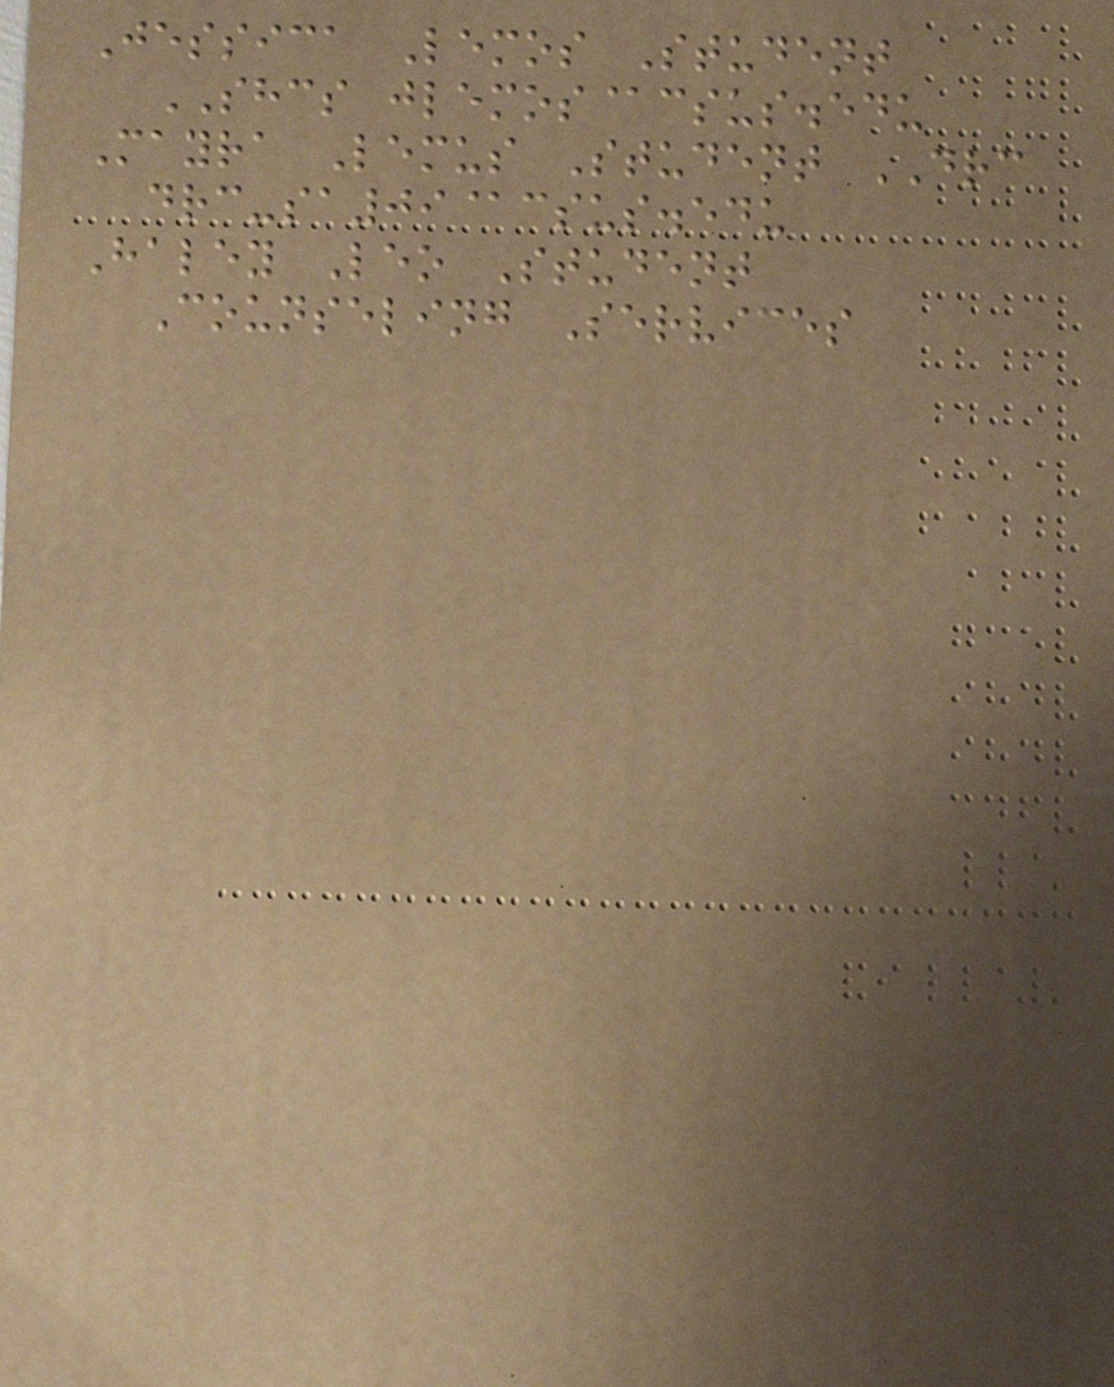Jessica Lemos Student
SHCS jlemos@csus.edu
Mayra Lemus Student DRC
drc-sa09@csus.edu
Haley Leo Student
Counseling Services
